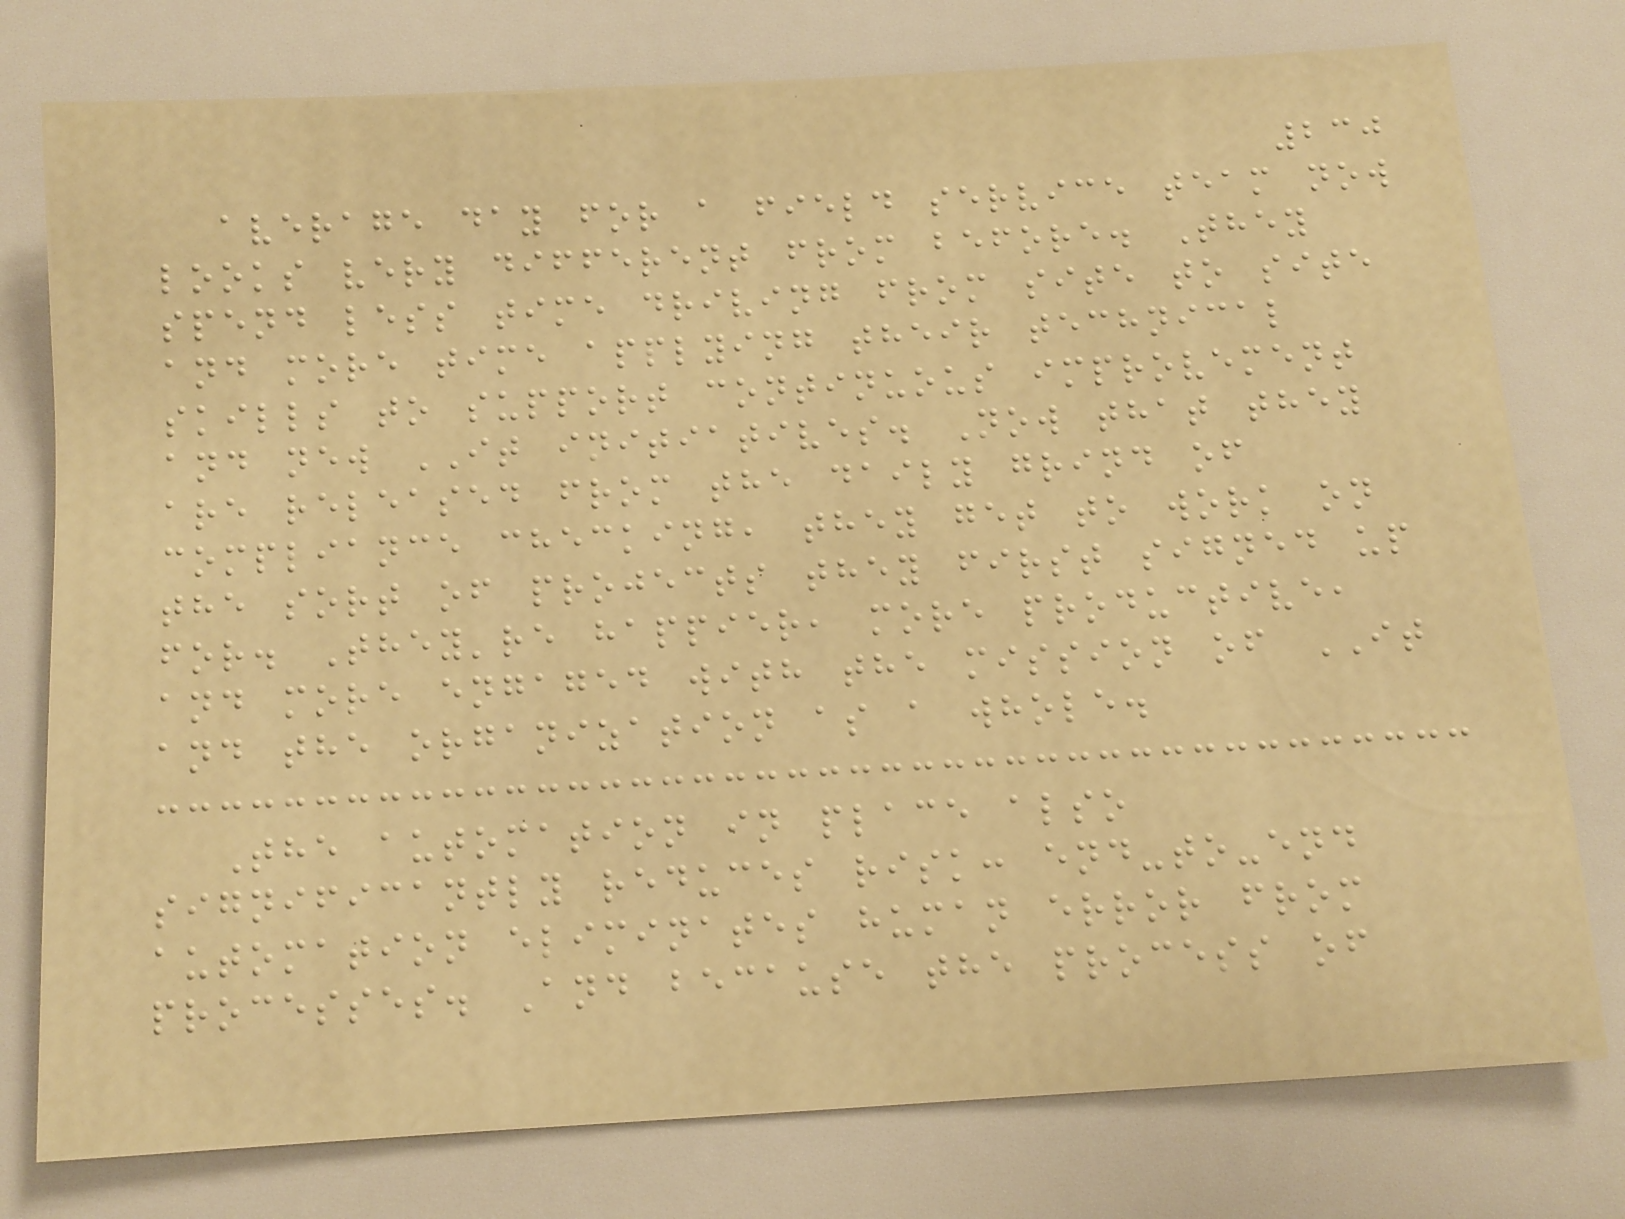230
average day for a field service team now
looks very different from before. They
spend less time driving from site to site
and more time applying their technical
skills to support continuous improvement
and new IT initiatives. Now that they
are released from the daily grind of
compliance checking, they get to work on
the sort of projects they first signed up
for. They're happier, more productive,
and more engaged with the mission of IT
and the organization as a whole.
The automation in place also
significantly reduces risk: end-to-end
automation eliminates human error from
processes. And because the process of
